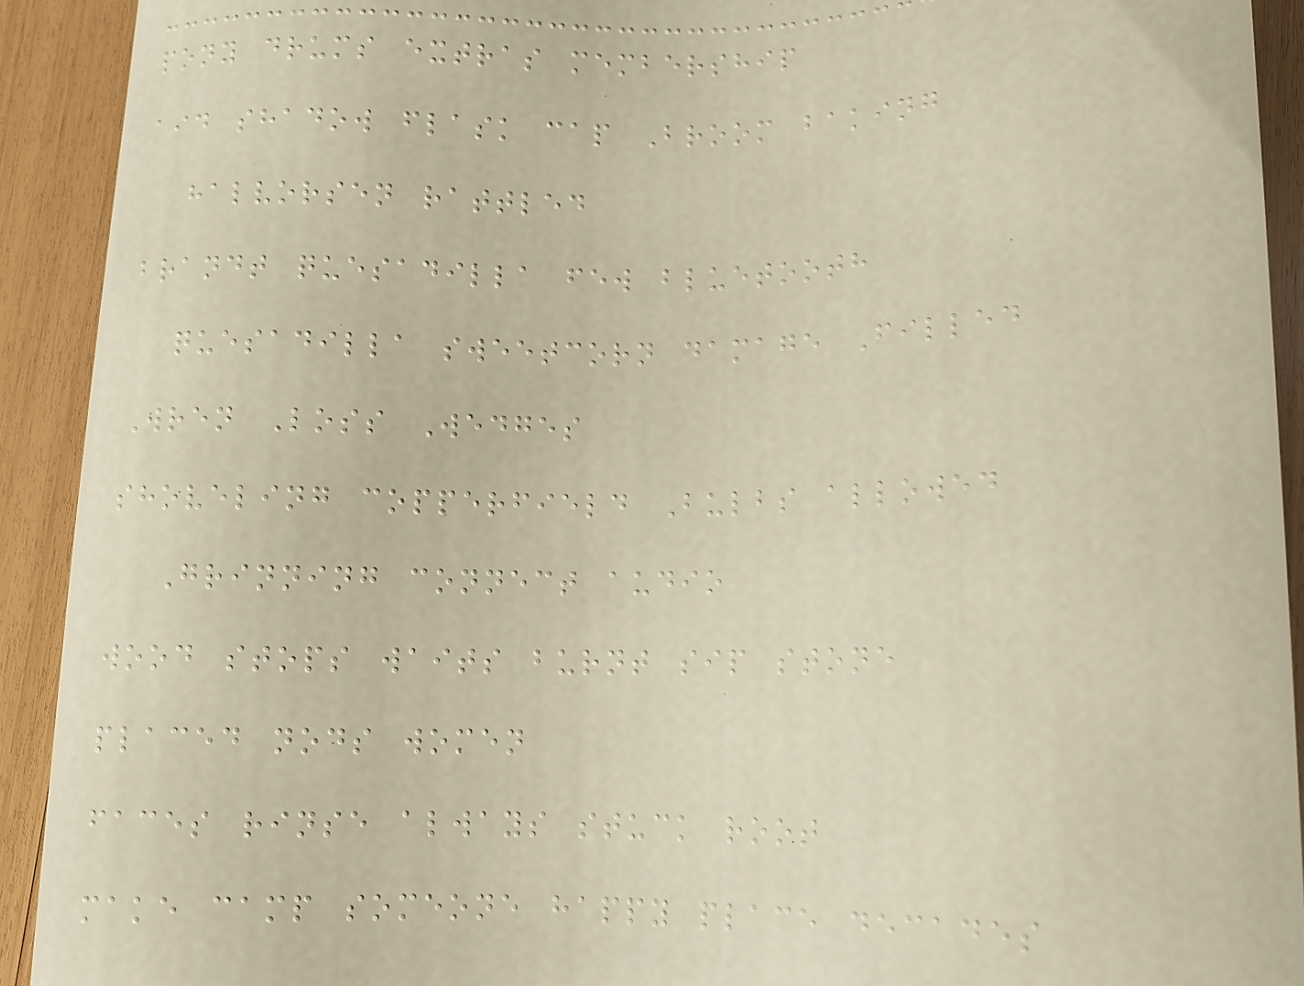pony drums extras membership
aid shadow flask cap Broom baking
halvorsen rattled
brandt quesadilla few bluetooth
quesadilla sweetcorn damage Filled
Wren Loss Wedges
shoveling copperfield Bulbs allowed
Grinning connect audio
wood stops waits burnt sip stone
placed nods women
faces rinse always stuck root
make camp someone happy place decades
